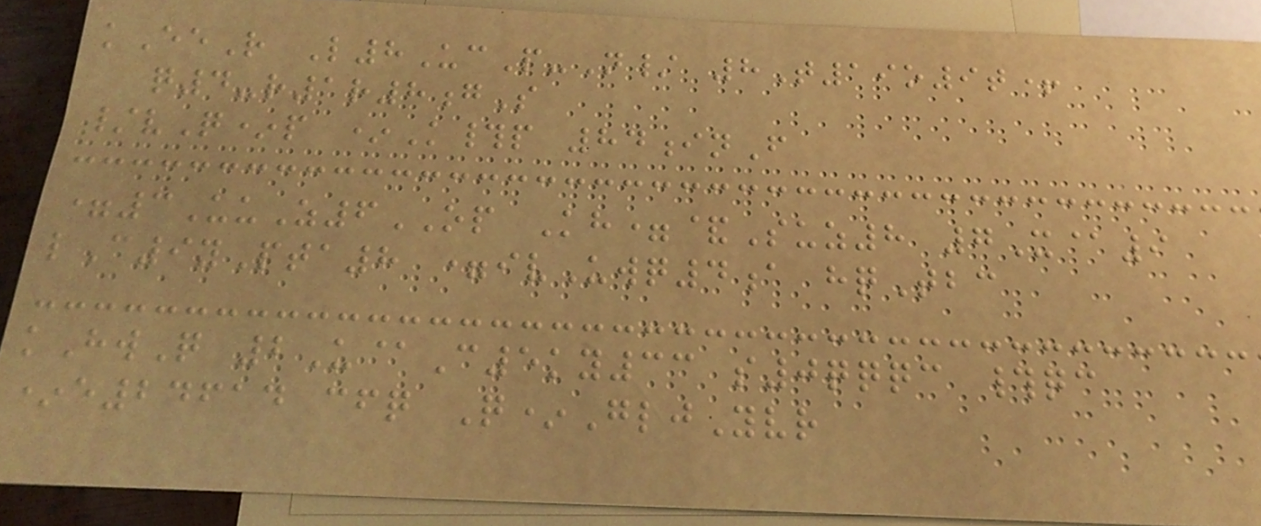kEeR L8UcP-N/ 8T19o9t+
q4-r1r8gS
/vQ*p *K#p 84inF
=3UuZ6OP Kh=&Suz8 7X@9
lC9yPta8 =ivUwq4a hqTbc
kHwQ 2U@C5ky33 s0qqqc #qc
*e24614 cfq Q*GljYvr
